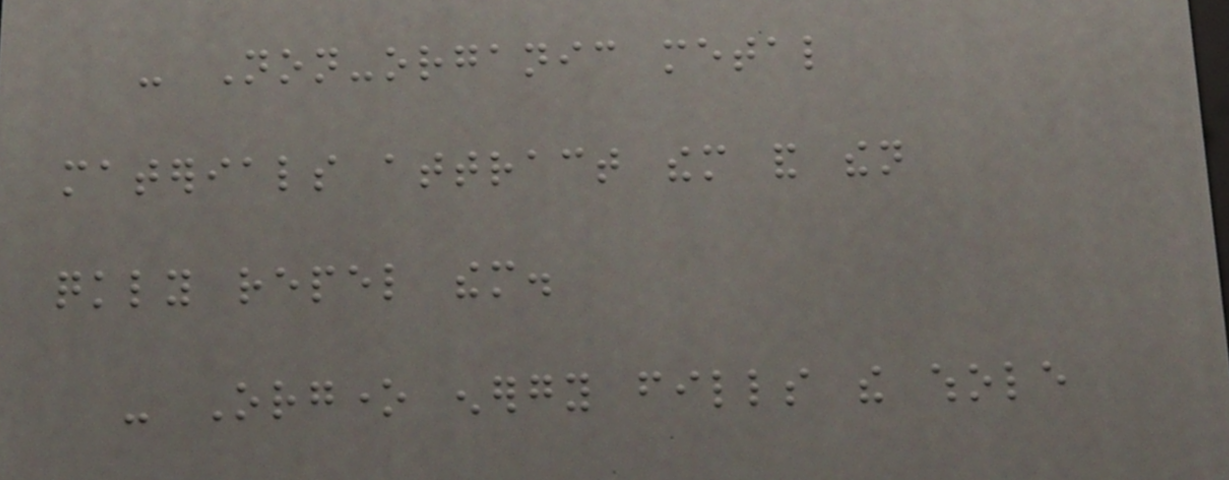- Non-organic metal
materials attract them and then
quickly repel them.
- Orgone energy fills the whole
